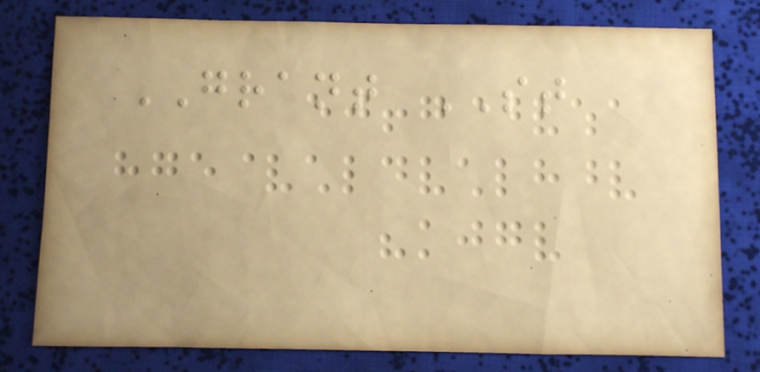GRANT ST
